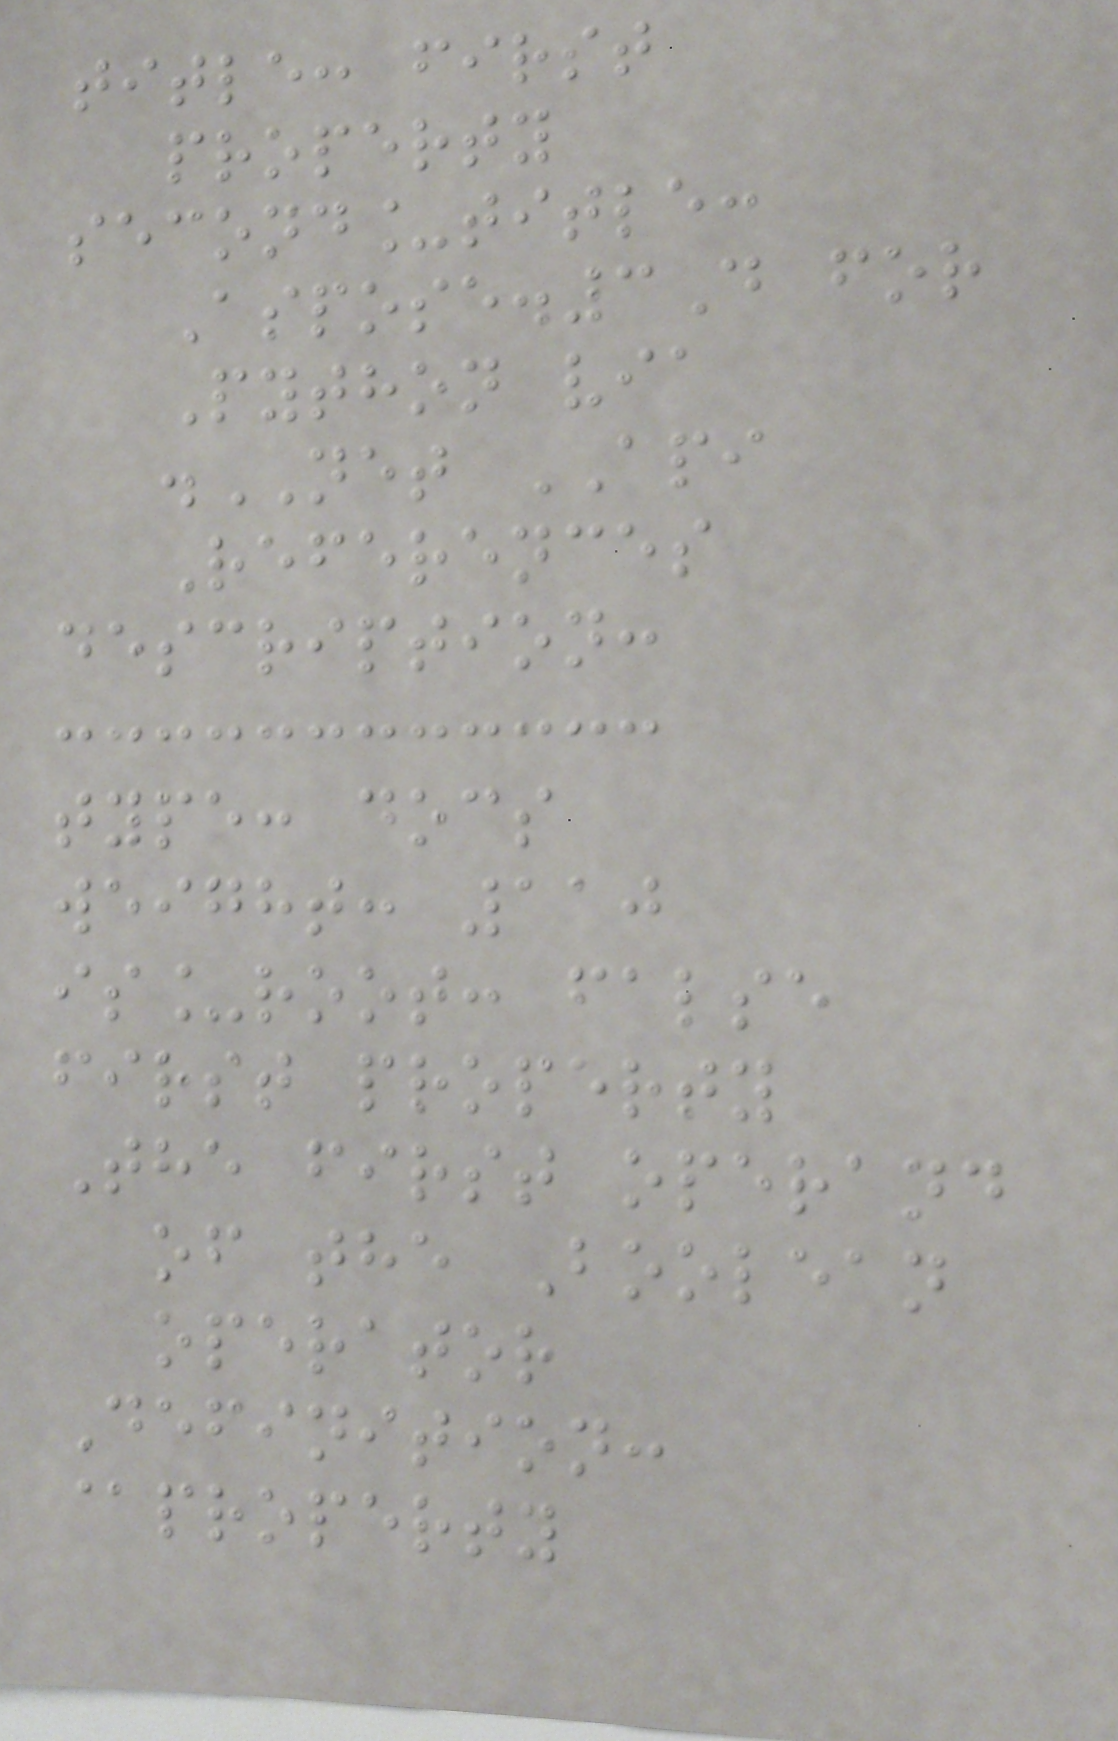title: first
property
second_title:
Aspose.3D for
Python via
.NET API
References
description:
type: docs
weight: 110
is_root: false
first property
The first operand
of the Boolean
operator
Definition:
@property
